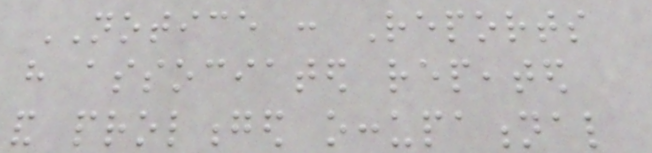NOTICE : Reports
have associated repeated
and prolonged occupational
